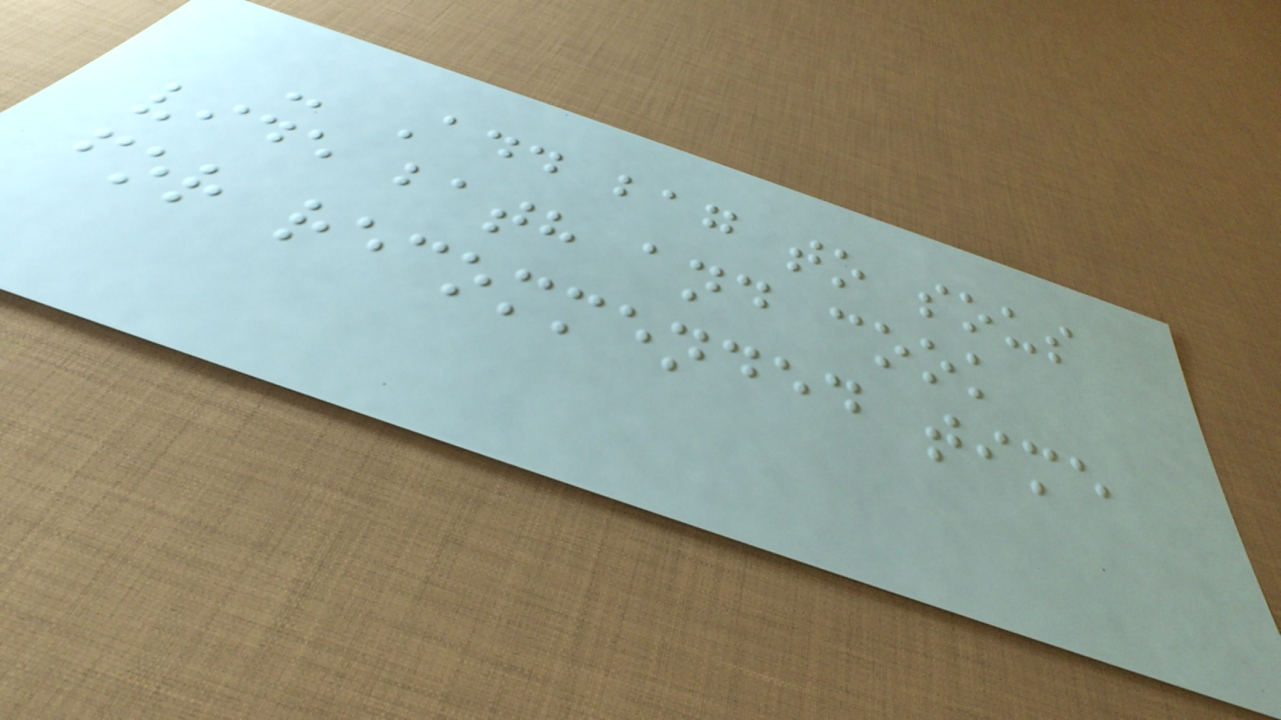- Add bag to sous
vide bath and cook
for recommended time
